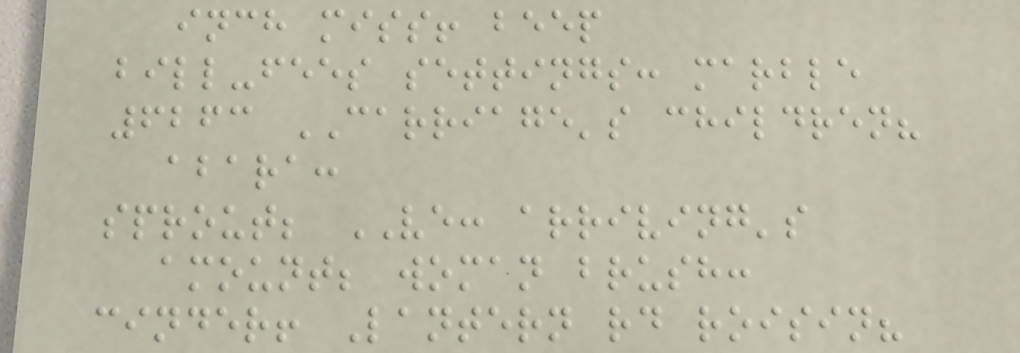inch miss! beep
bill-fees settings: marble
6263 CARRIAGE's children?
abara:
sprout; VE: arriving's
amount; woman brush:
cinder! Lantern rd roisin?
